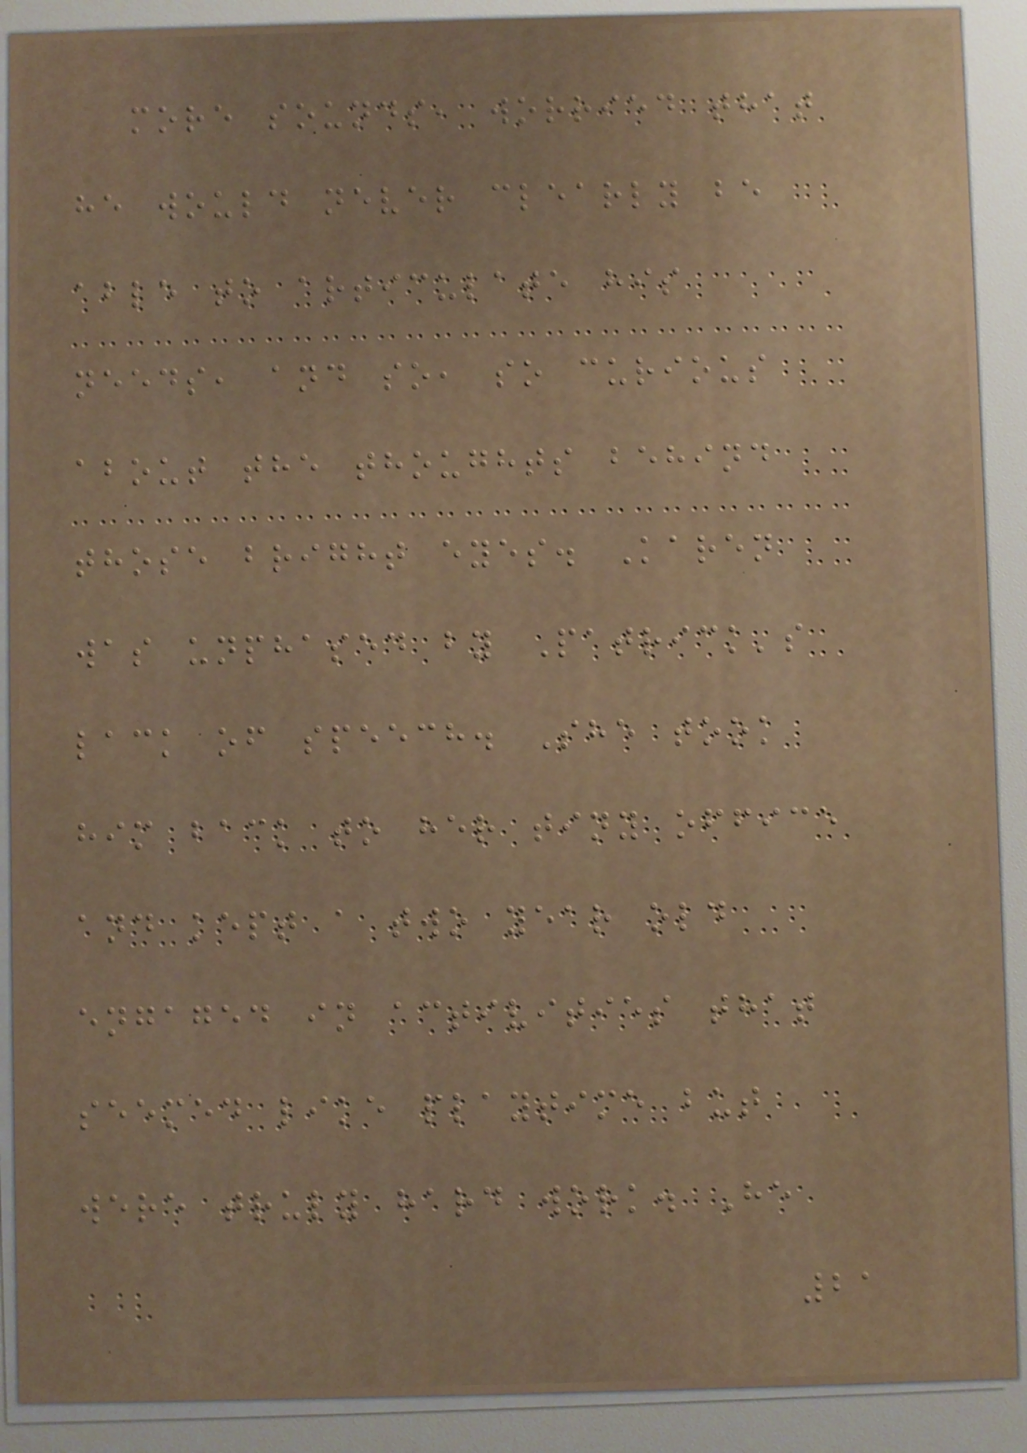more sounds, worried that
he would never clearly be
able to articulate his
needs, and so, so curious
about the thoughts behind
those bright eyes. Karen
was unphased by Patrick's
lack of speech. She took
him back to her tiny office
and kept a two year old
engaged in activities that
seemed like playtime but
were truly hard work. He
21
